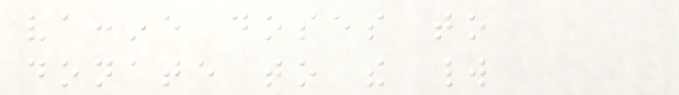vaccine doses to
donate to the world
